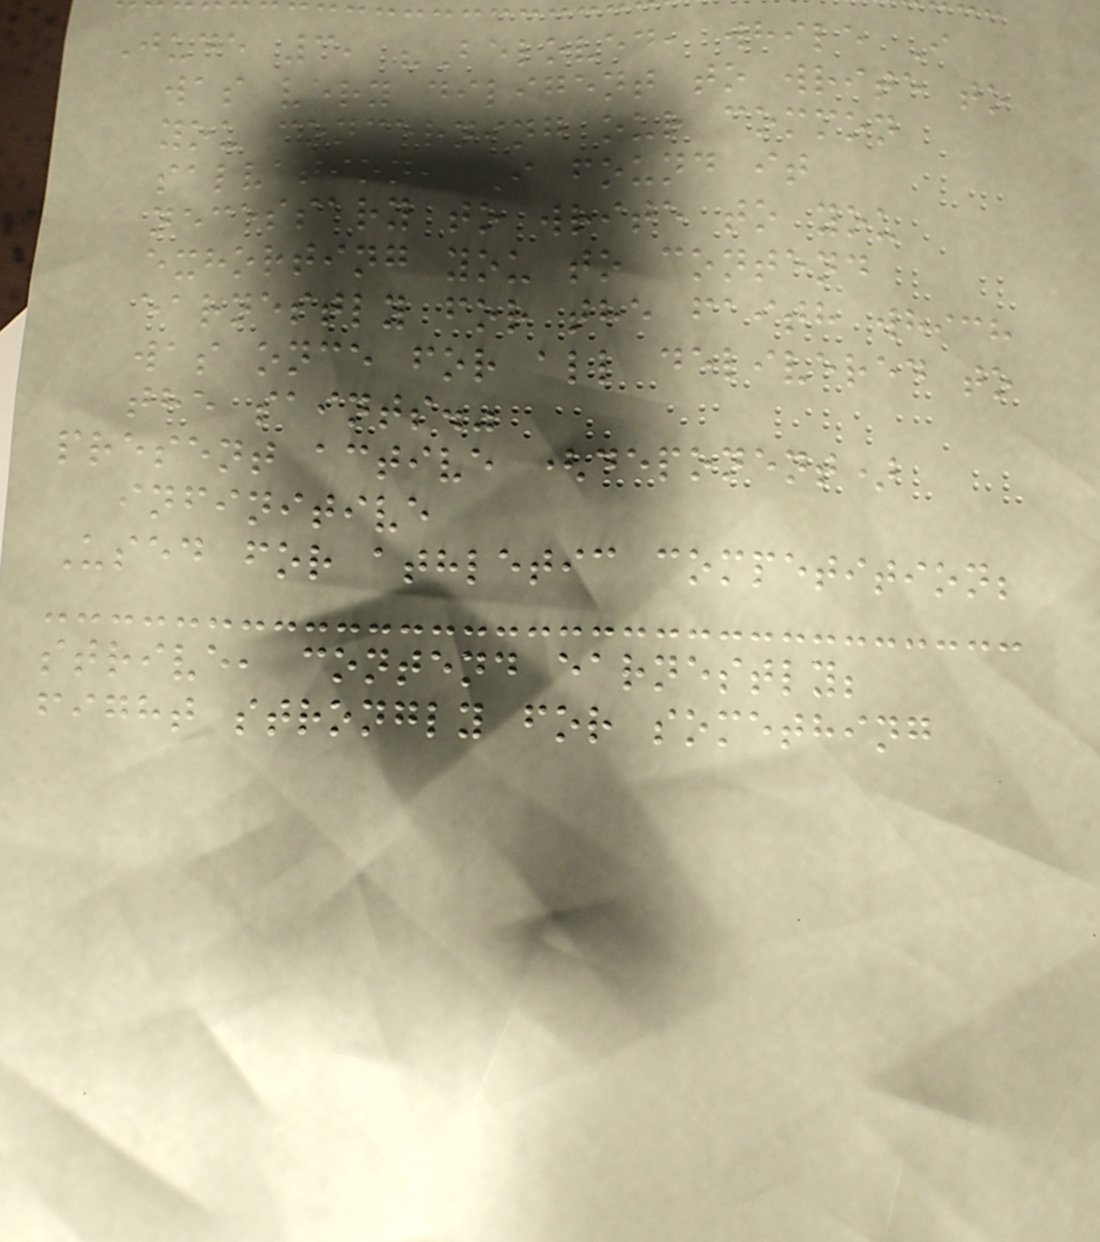Jude 3, "Beloved, while I
was very diligent to write to
you concerning our common
salvation, I found it
necessary to write to you
exhorting you to contend
earnestly for the faith which
was once for all delivered to
the saints."
present active (deponent)
infinitive
Used for athletic competition;
strive, contend earnestly;
fight strongly for something
